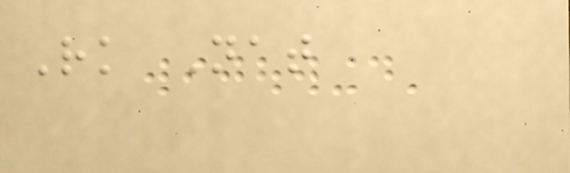Rk Nat
